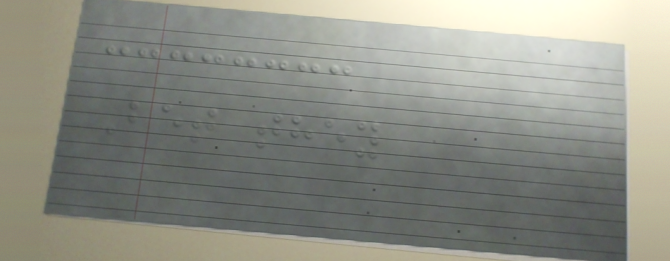Bet they
